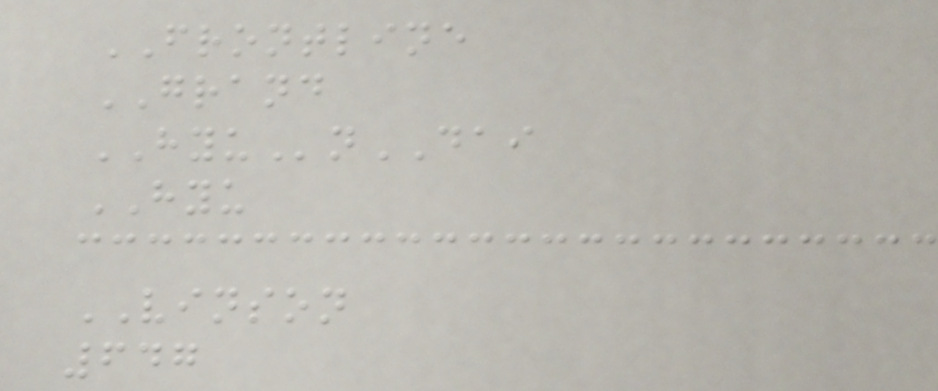FRONTLINE
GRAND
HYUnDAI
HYU
VINSON
647
